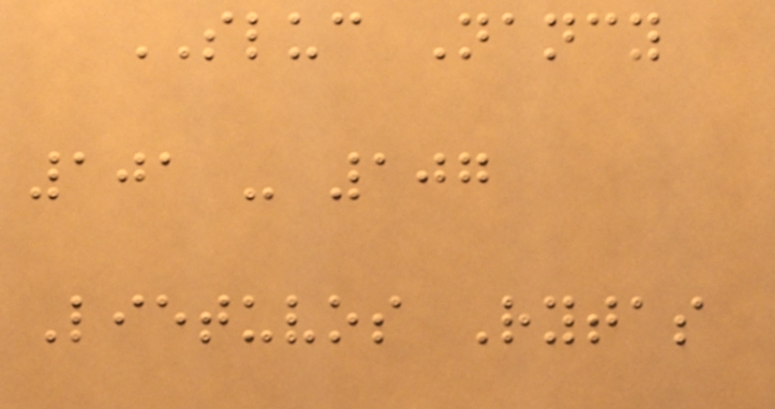SLUC Nancy
101 - 107
Lietuvos Rytas
